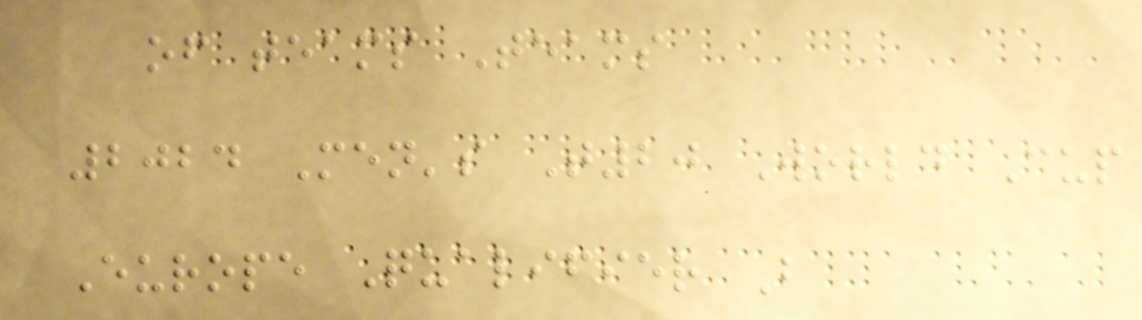of teams Teams
2024 Men's T20 World Cup
Europe Qualifier B
